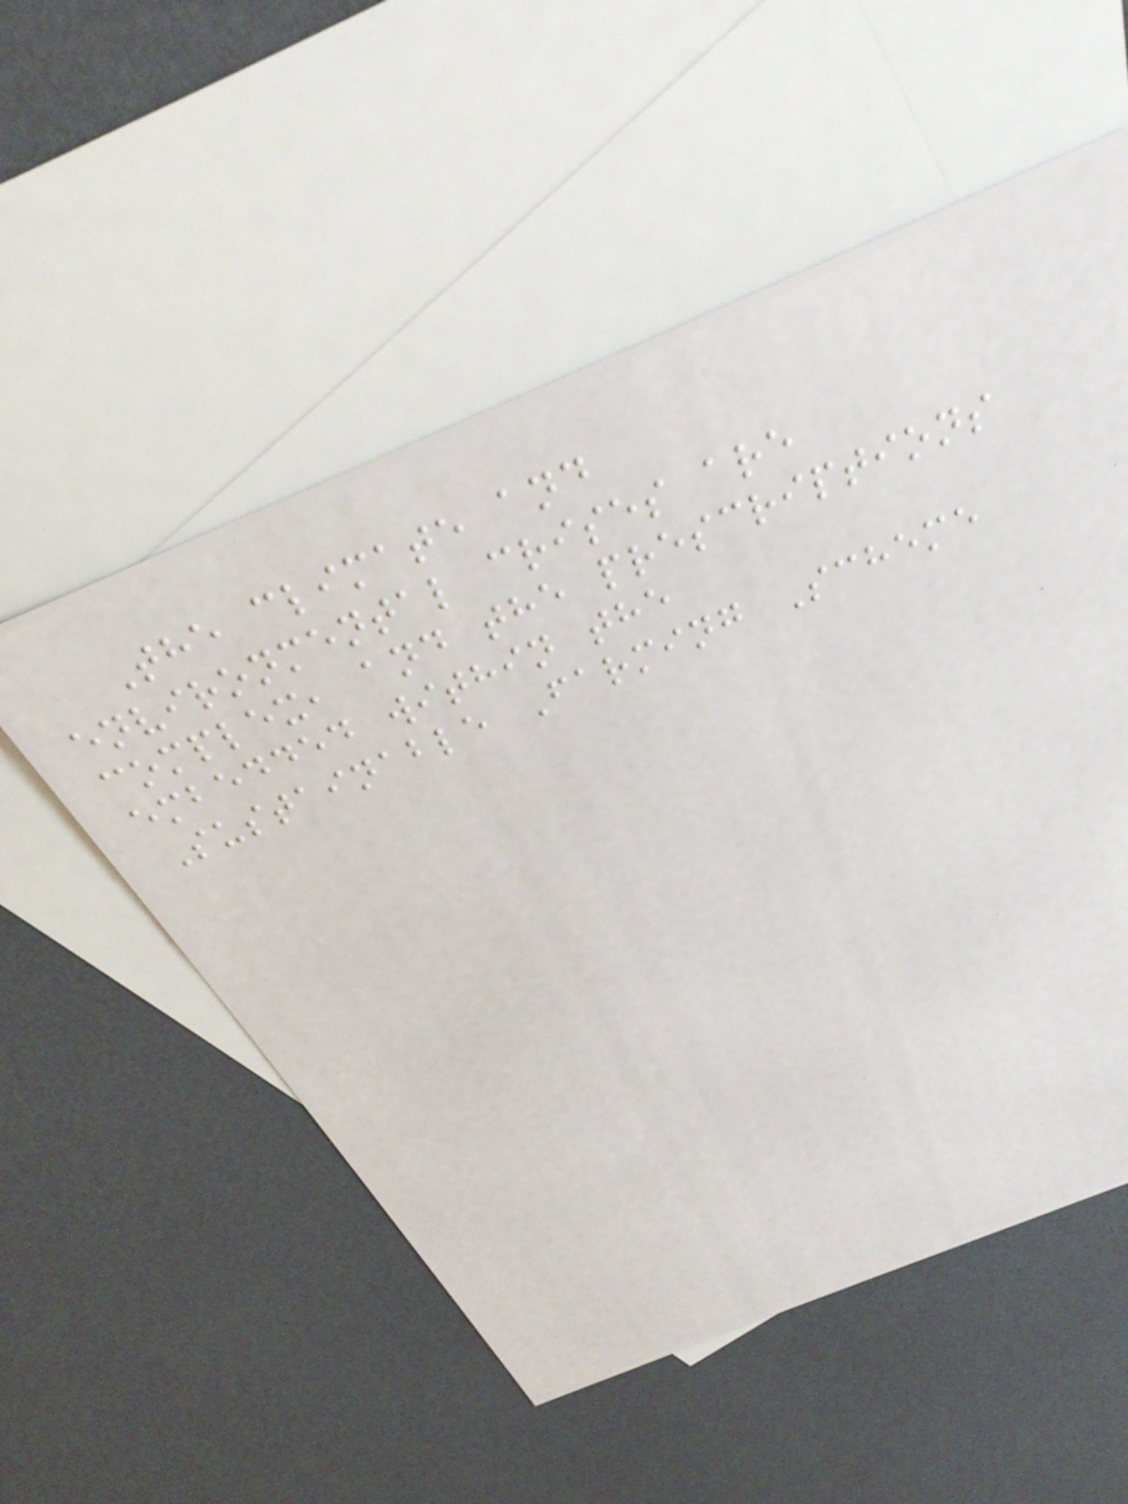The climate and
environmental crises are
complex, and the prescriptions
embedded within the
Sustainable Farming Scheme
